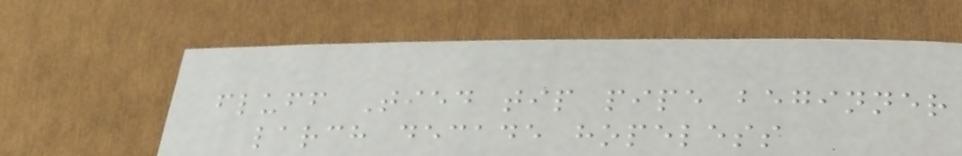fluff Tied tip pipe beginner
larch decade hopeless
